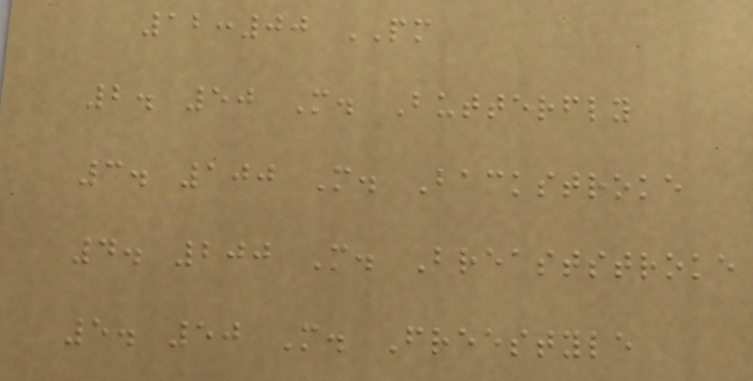12:00 PM
2. 50 M. Butterfly
3. 100 M. Backstroke
4. 200 M. Breaststroke
5. 50 M. Freestyle
